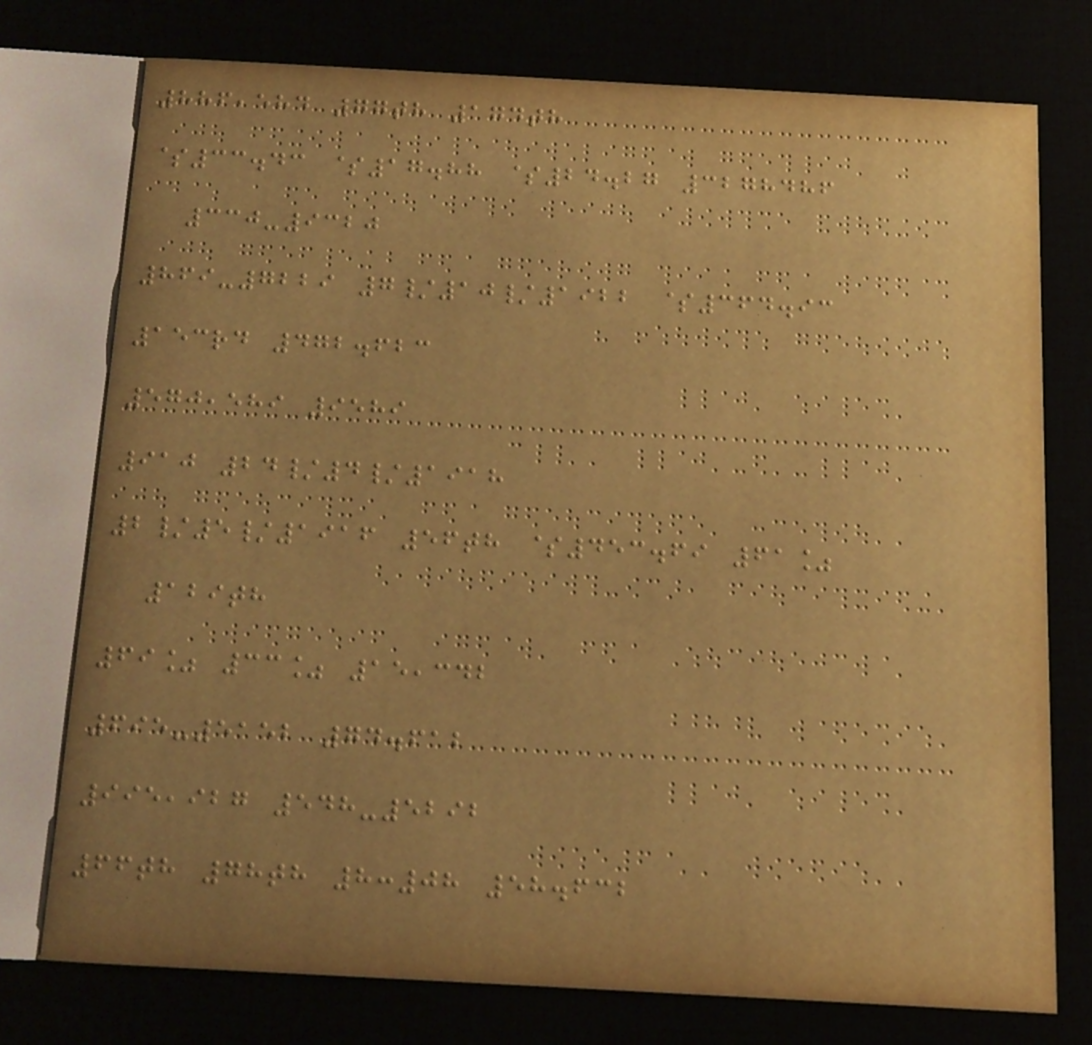886,584 77th 174th
$33.43 $17.88 $24.27 3278486
330-9320
869-7229 7/10/1922 $364.93
153rd 472.623
570,589 9589
910 24/4/1918
2/5/1916 56th $453.69 61%
129th
69% 33% 15,342
695-5152 74.612
995,927 548-5292
66th 78th 8:08 58.632
